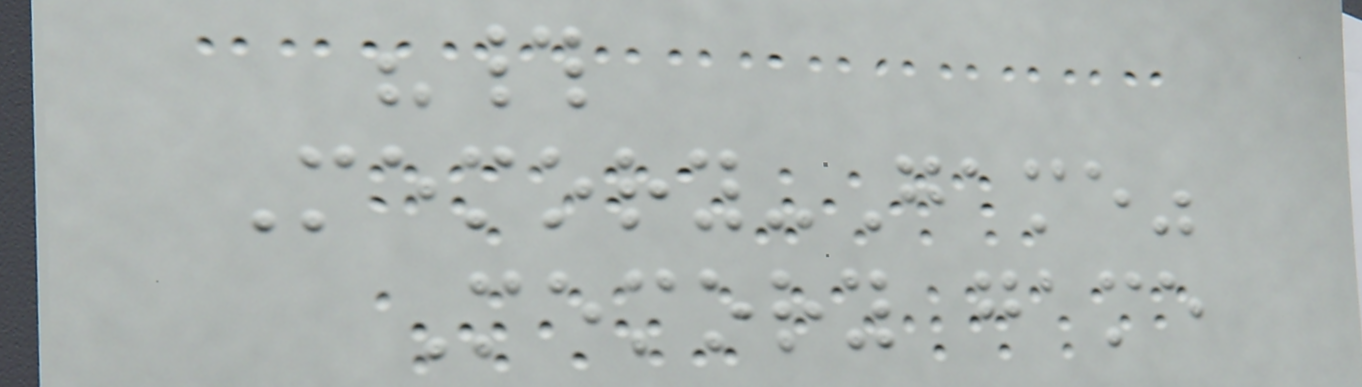"#
Memory-Game"
Memory game
